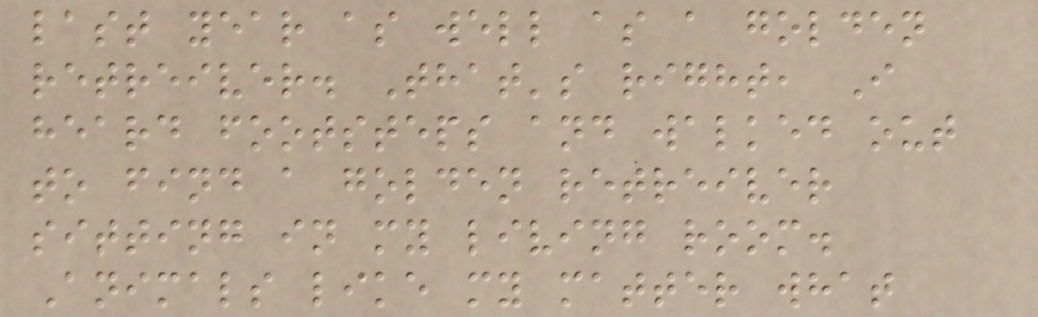last year as well as a golden
retreiver. That's right, I
heard footsteps and walked out
to find a golden retreiver
sitting in my living room.
Animals like my matter what
